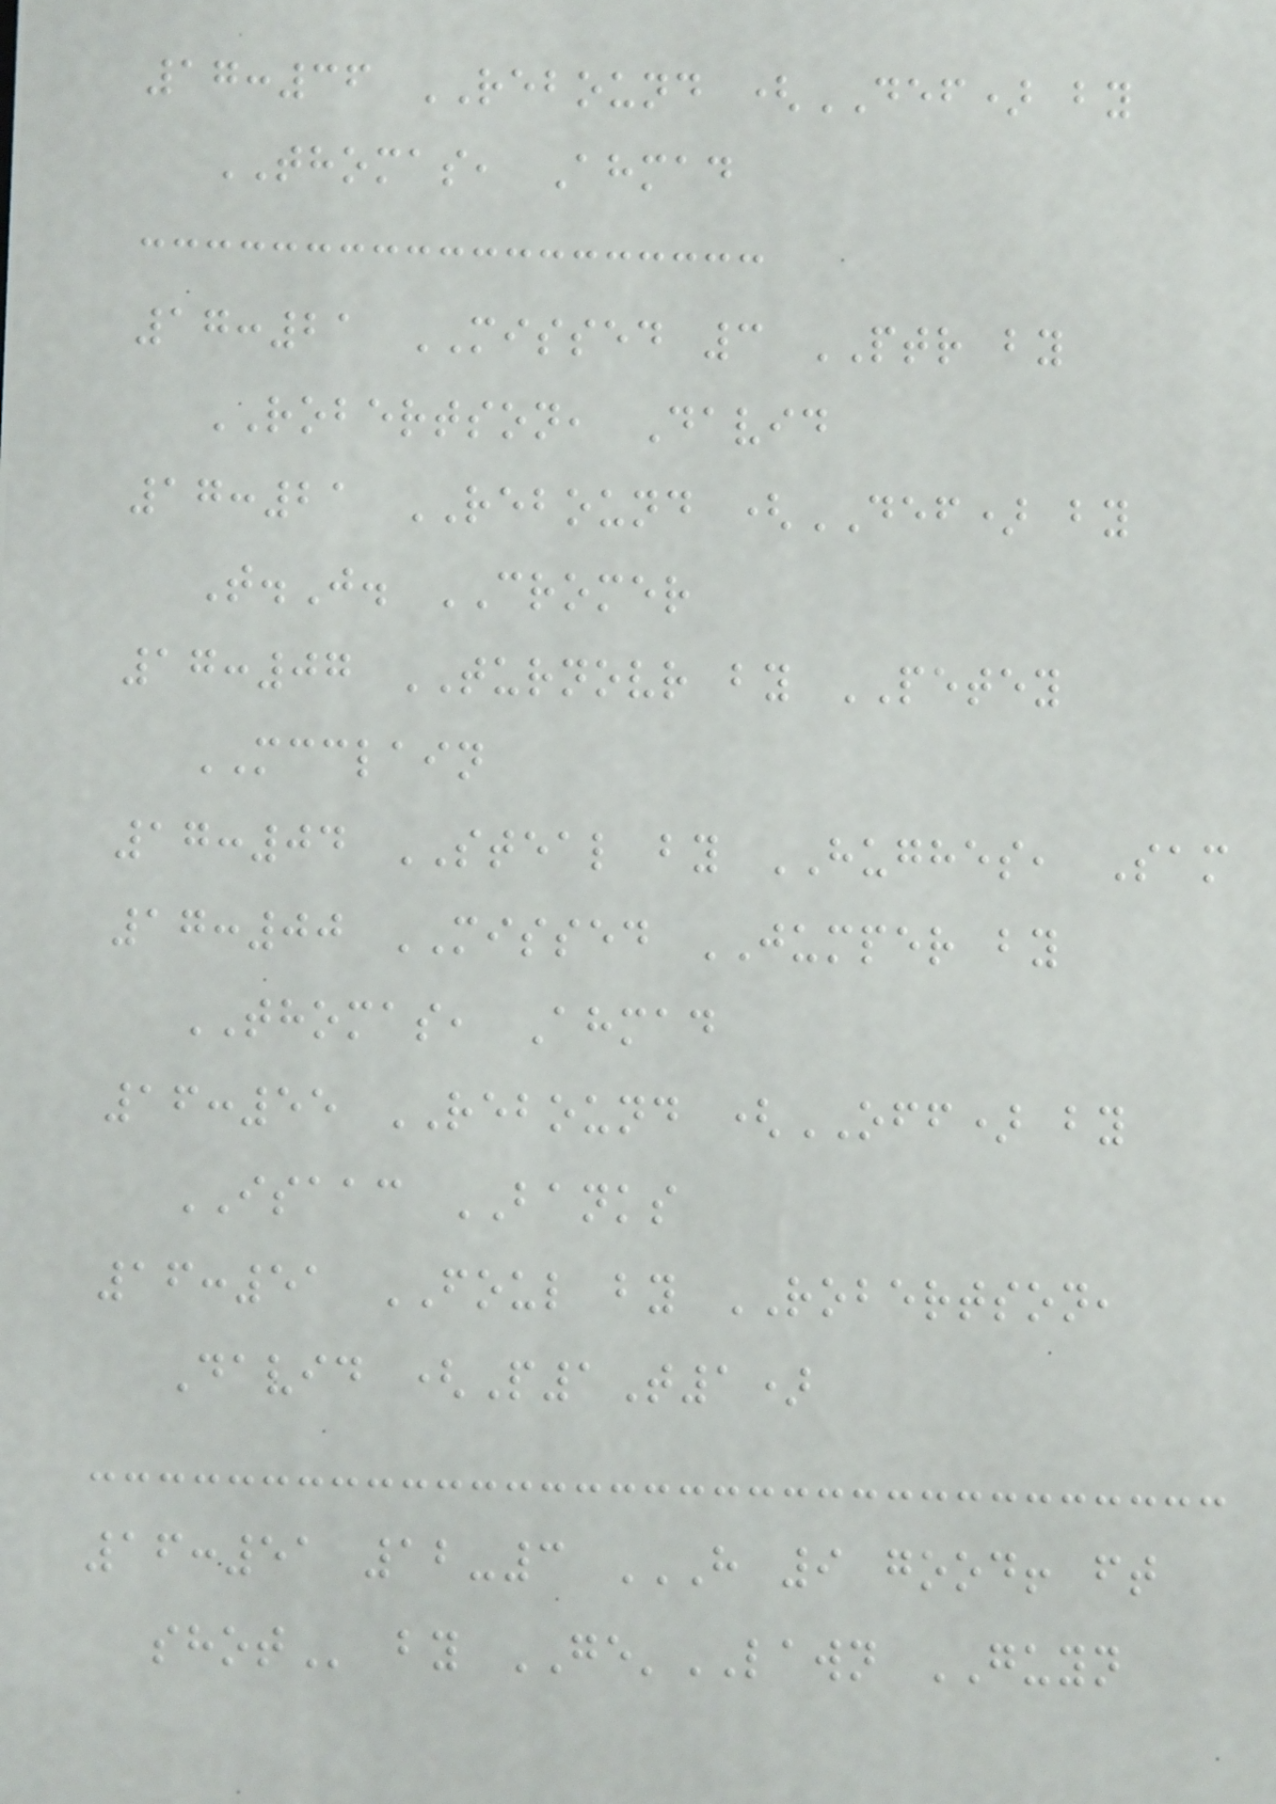17:36 REBOUND (DEF) by
THOMAS, Ahmad
17:21 MISSED 3 PTR by
ROBERTSON, David
17:21 REBOUND (DEF) by
T.J. CROMER
17:07 TURNOVR by PETEY
MCCLAIN
17:04 STEAL by HUGHES, Sam
17:00 MISSED JUMPER by
THOMAS, Ahmad
16:55 REBOUND (OFF) by
ISAAC BANKS
16:51 FOUL by ROBERTSON,
David (P1T1)
16:51 12-3 H 9 GOOD! FT
SHOT by GE'LAWN GUYN
